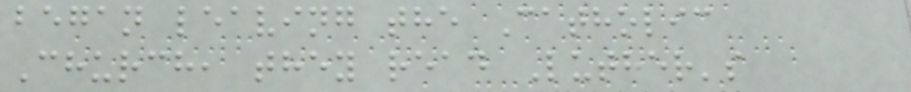began leaving the Catholic
Church, they read Luther's
